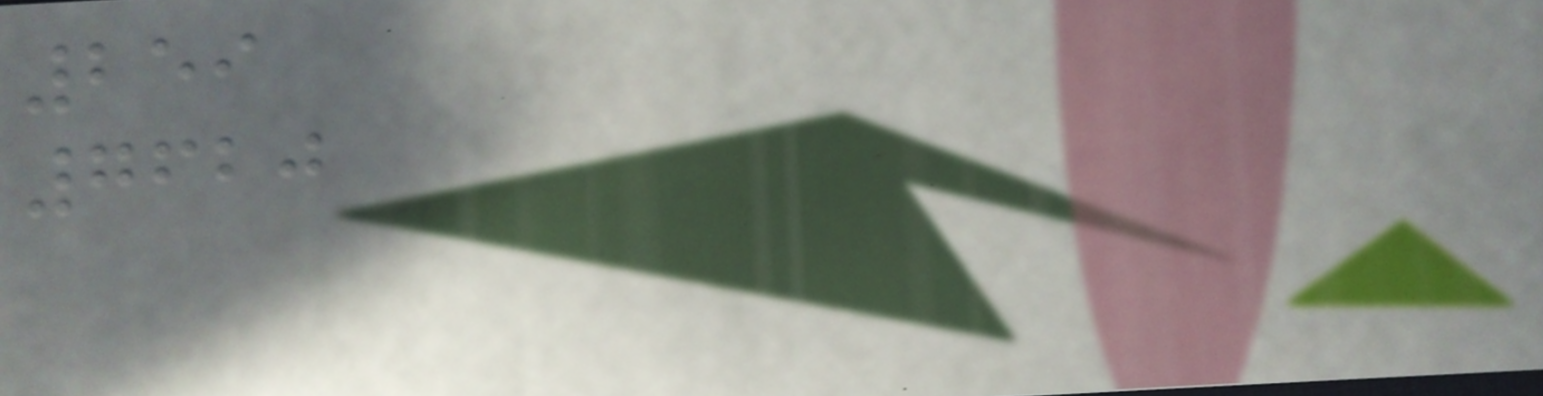259
7620
